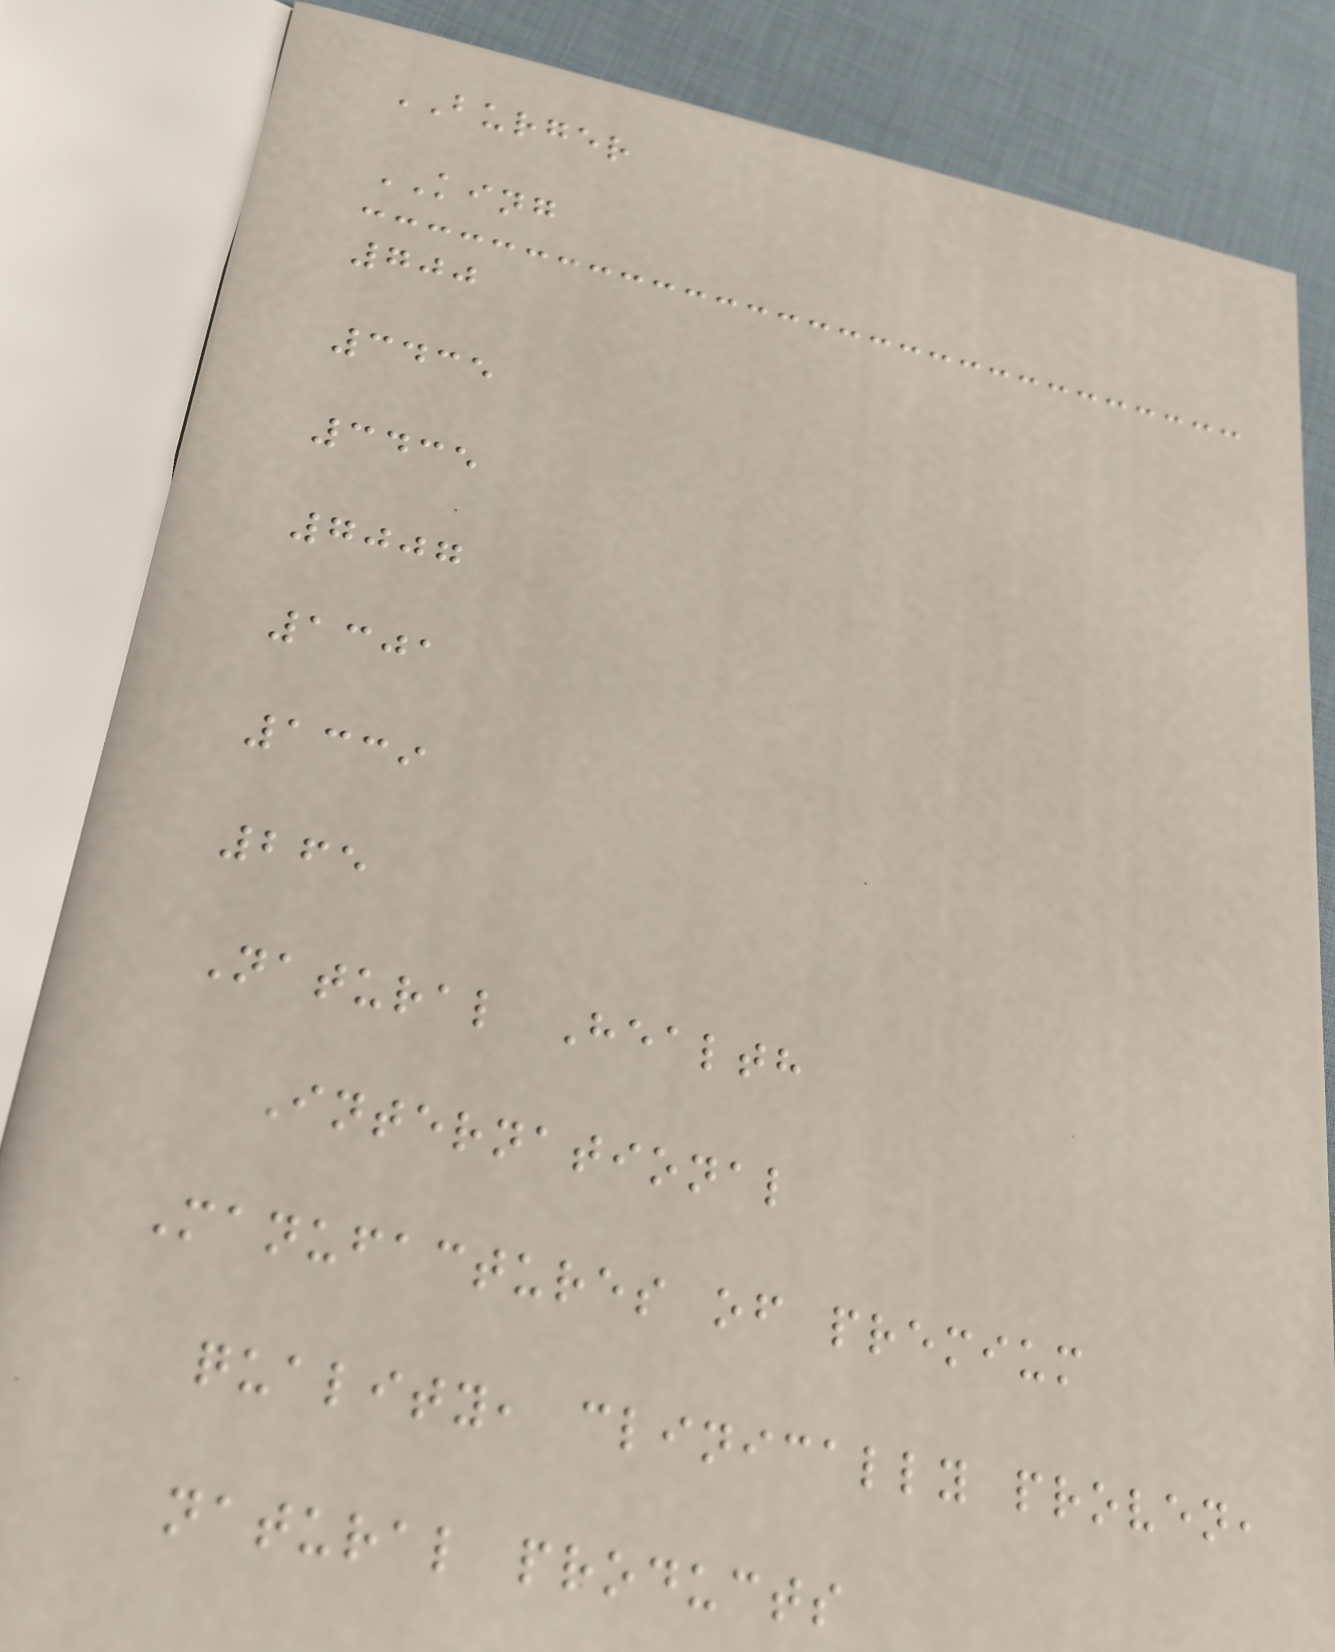BURGER
KING
700
3435
3435
7007
1301
1339
265
Natural Health
International
Manufactures of premium
quality, clinically proven,
natural products
